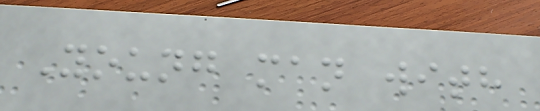Young man with
